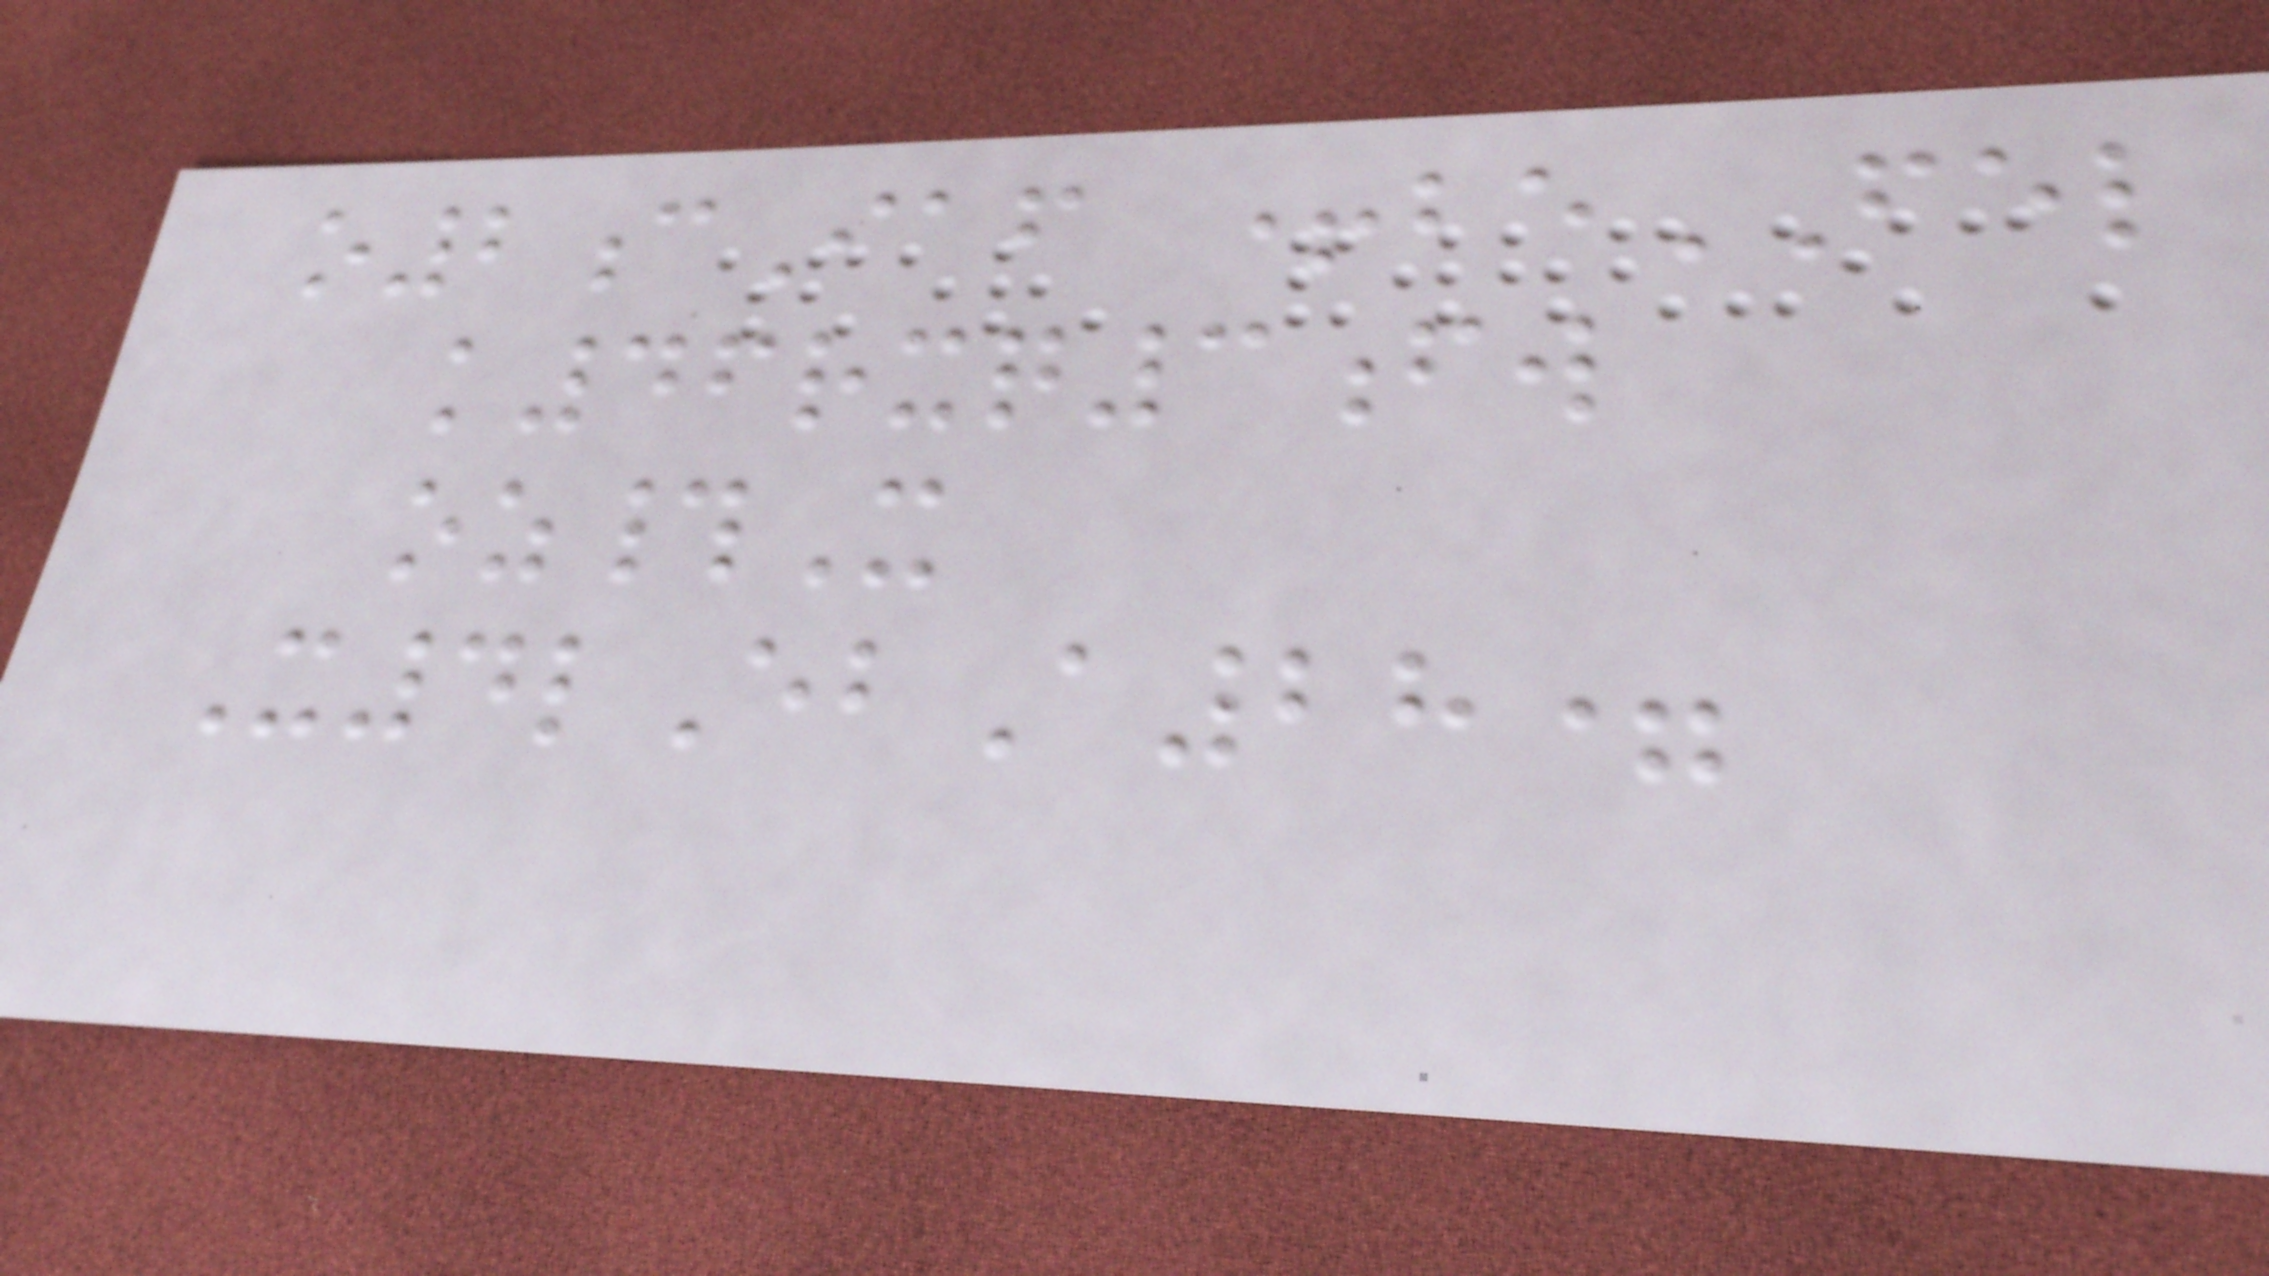o2cIaf +beFEL
k46rxq3fw
oz#X
X4lEbA28=
